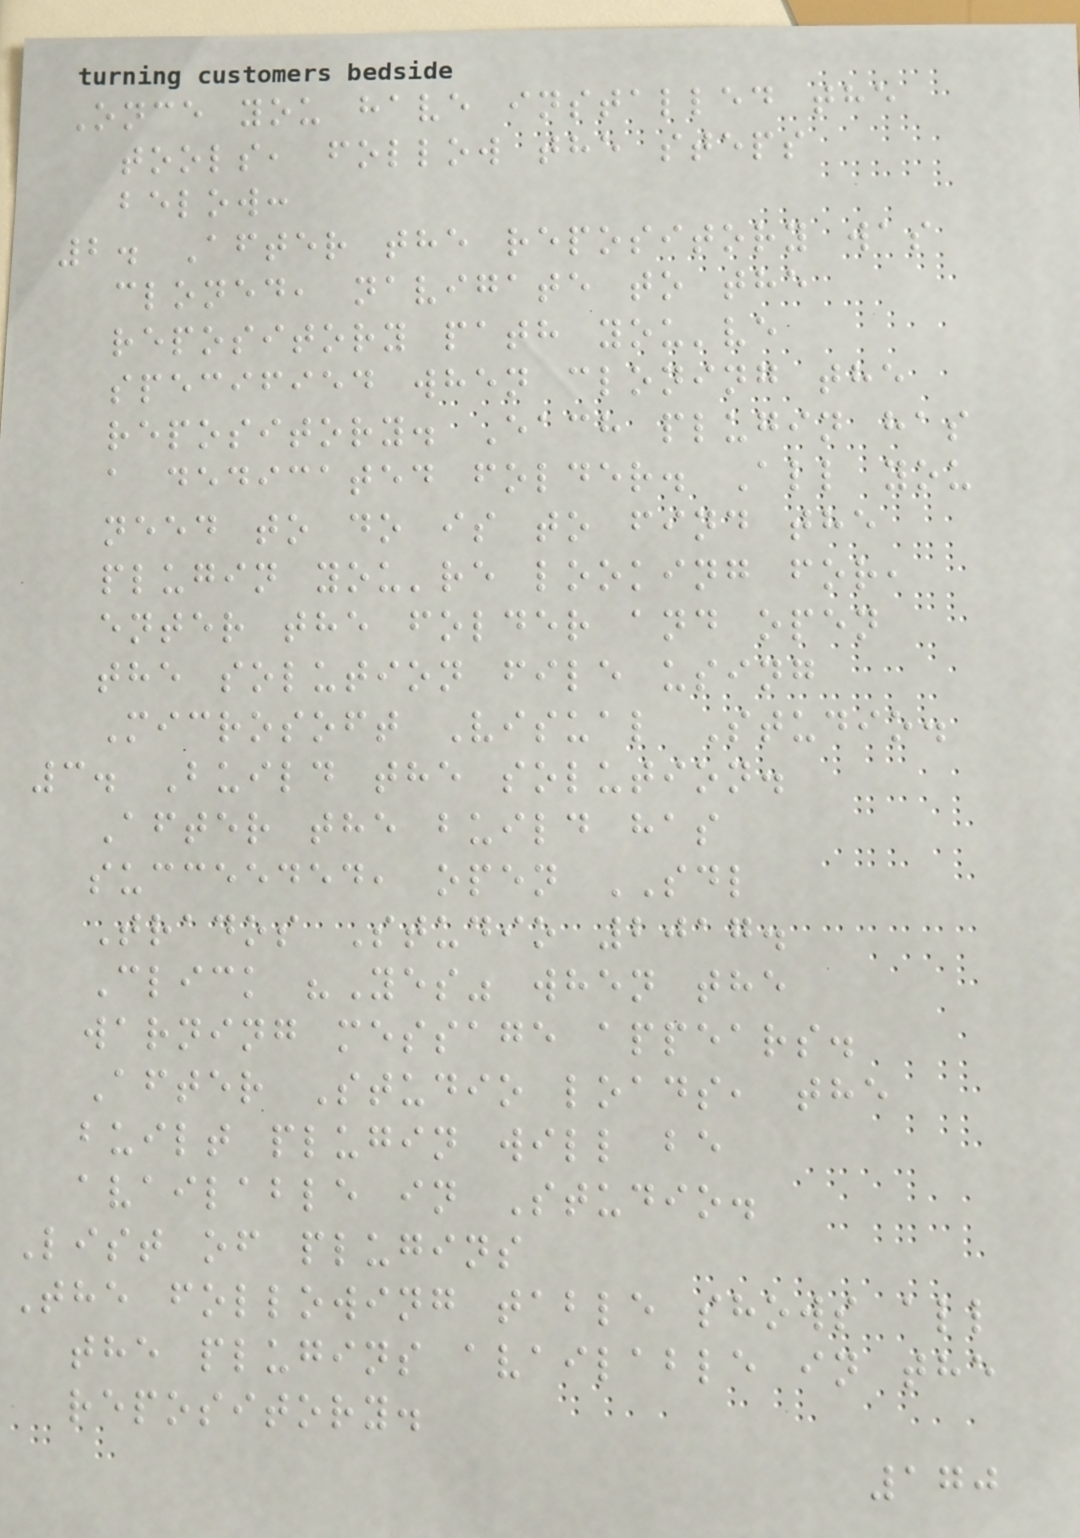Once you have installed the
tools, follow the steps
below:
2. After the repository was
cloned, navigate to the
repository path you've
specified when cloning the
repository. Each plugin has
a dedicated folder. All you
need to do is to find the
plugin you're looking for,
enter the folder and open
the solution file using
Microsoft Visual Studio.
3. Build the solution.
After the build has
succeeded, open SDL
Trados Studio 2017.
Click "Yes" when the
warning message appears.
After Studio loads, the
built plugin will be
available in Studio.
List of plugins
The following table shows all
the plugins available in the
repository.
170
